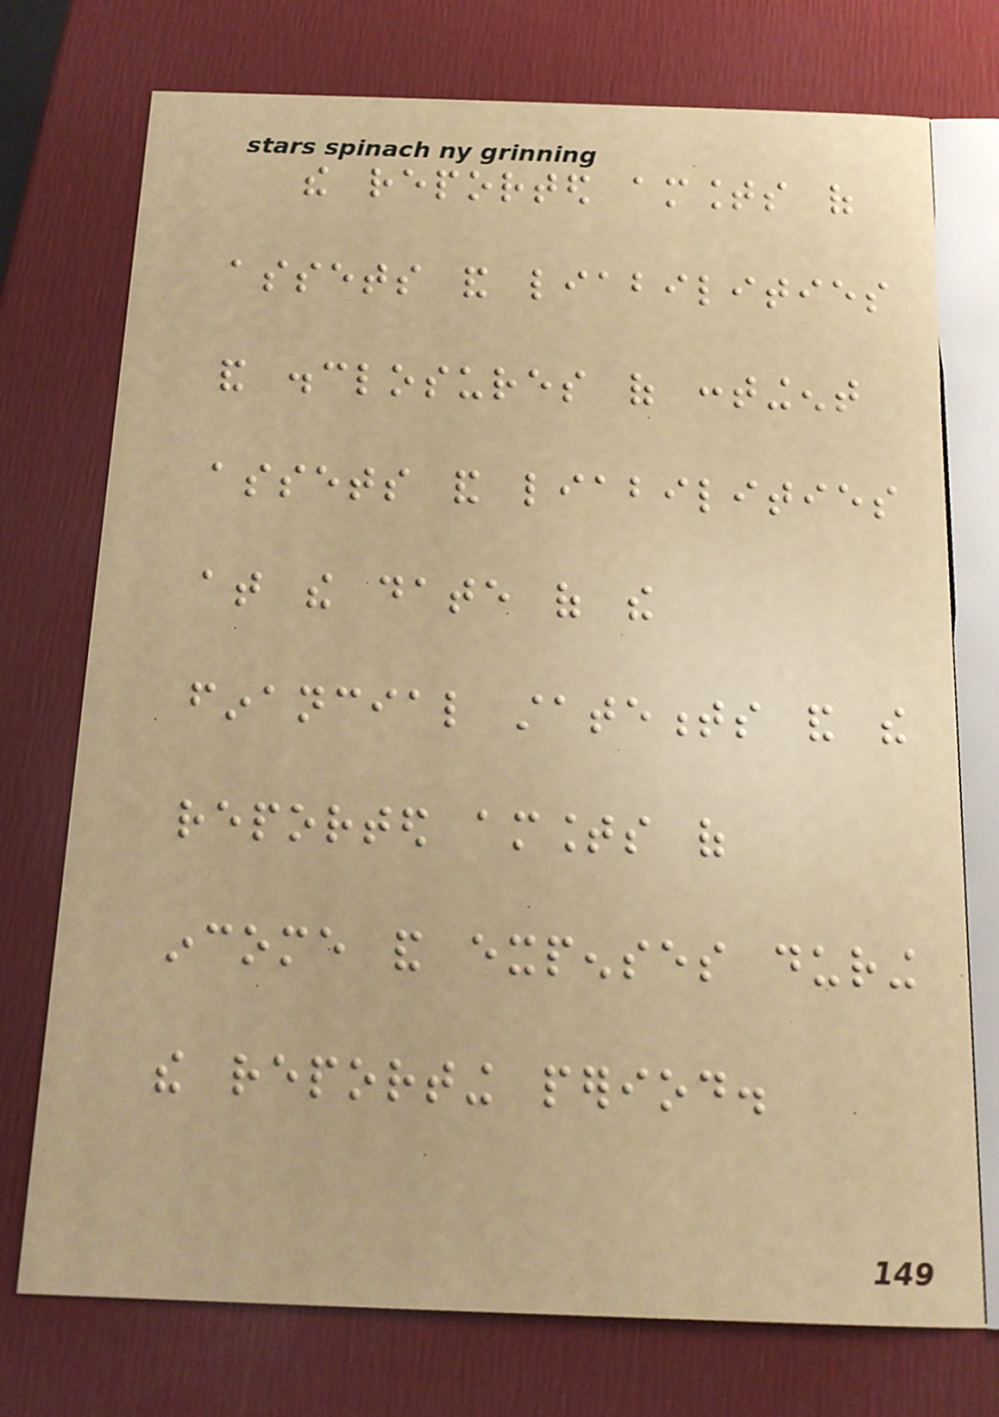the reported amounts of
assets and liabilities
and disclosures of contingent
assets and liabilities
at the date of the
financial statements and the
reported amounts of
income and expenses during
the reporting period.
